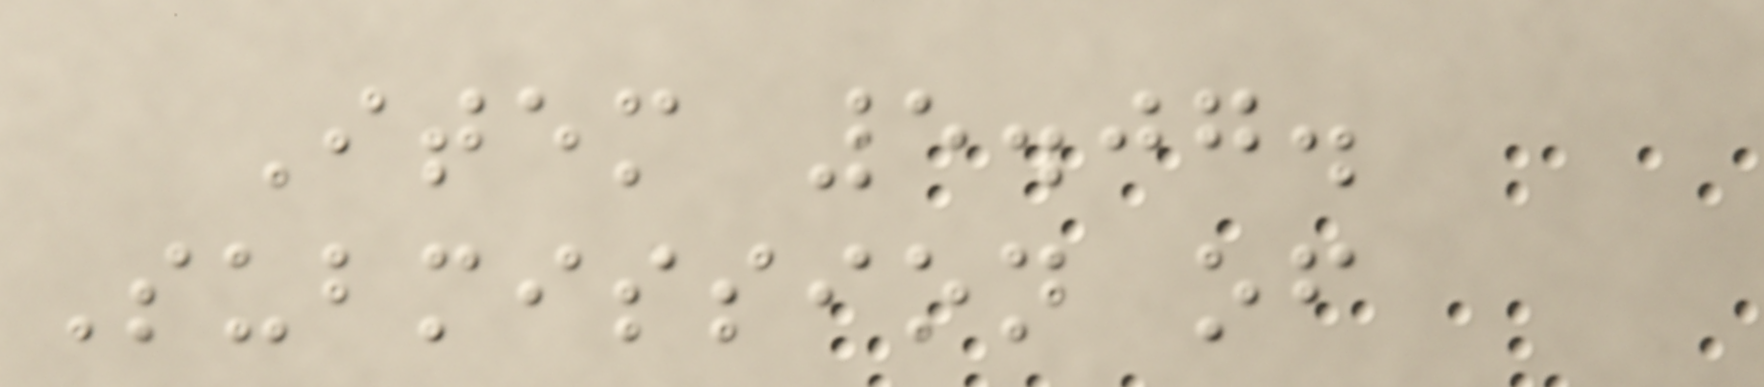Item 5.07.
Submission of
